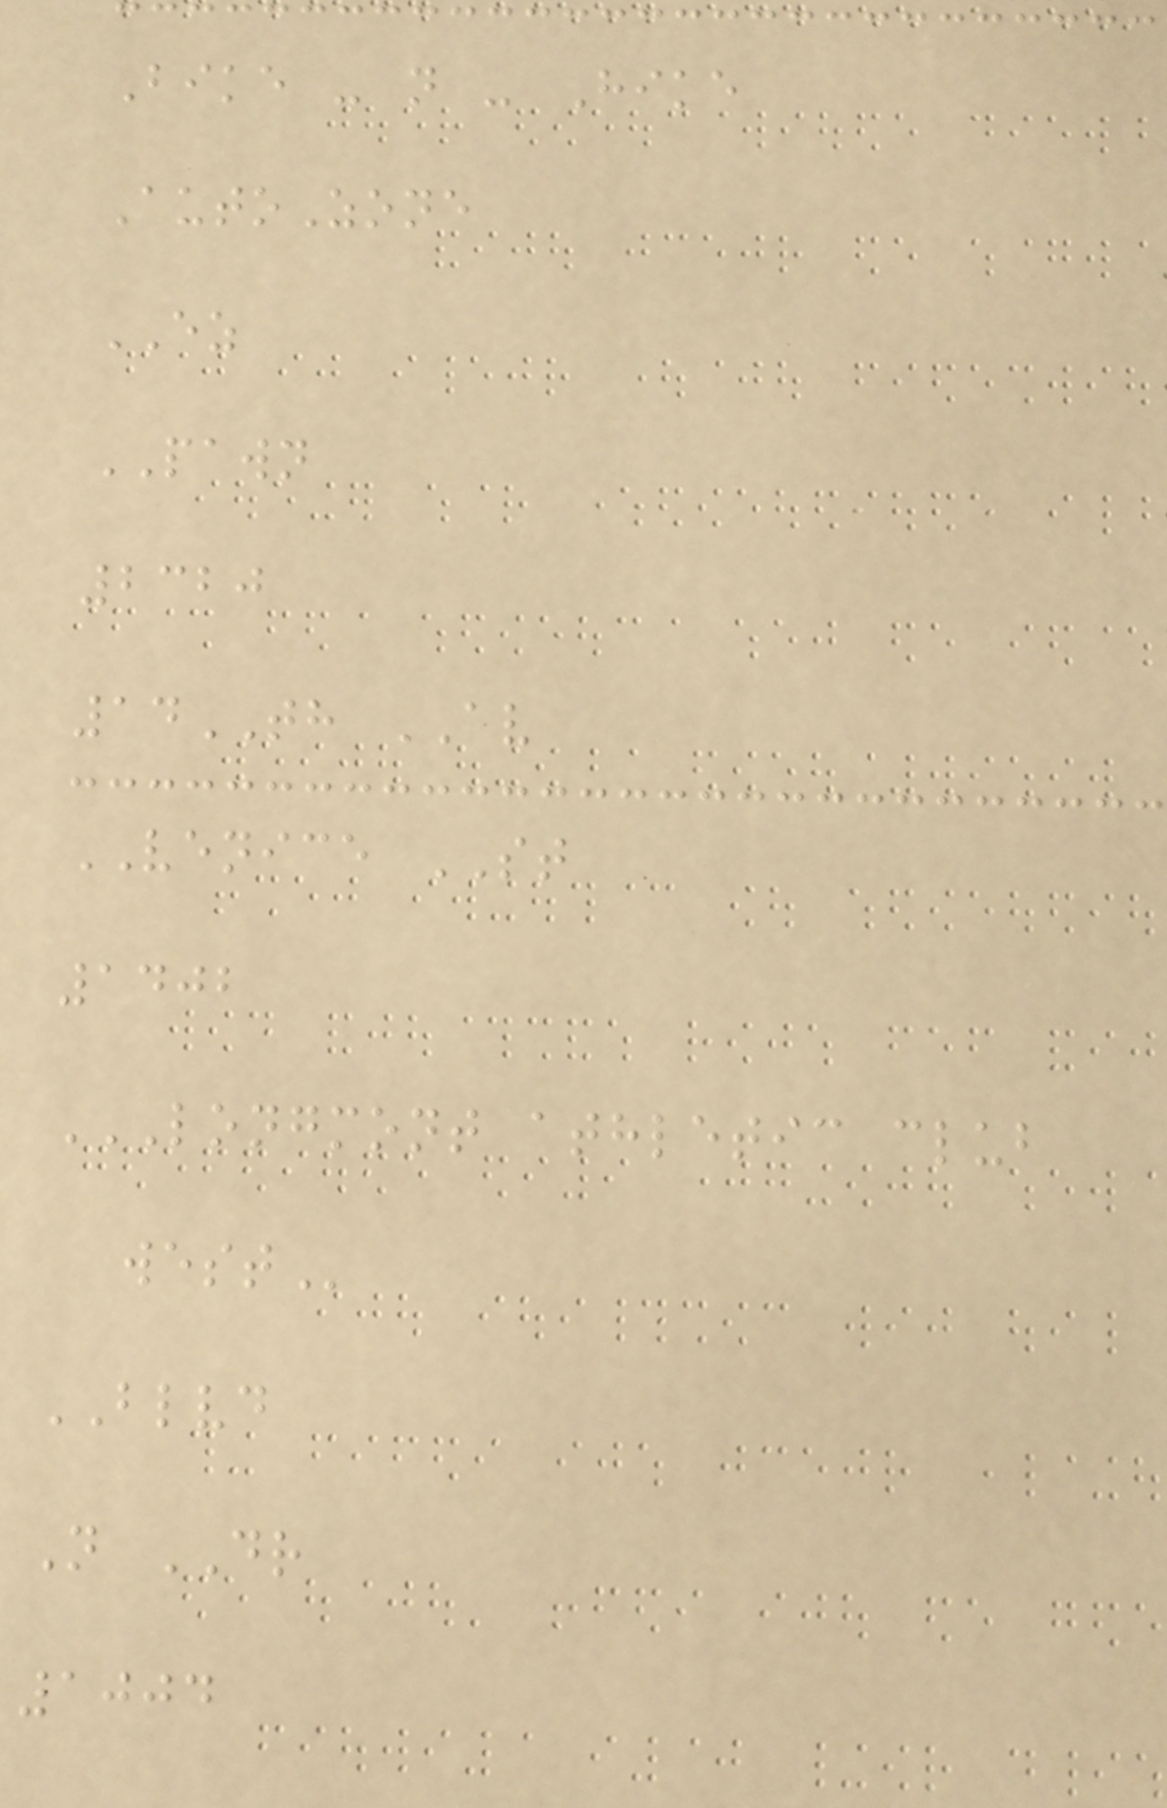Bike - n - Hike
AutoZone
EZ
PAWN
2320
14TH AV
VENICE ST
1402
LONGMONT ATHLETIC CLUB
WEST
BLVD
N DR
1004
